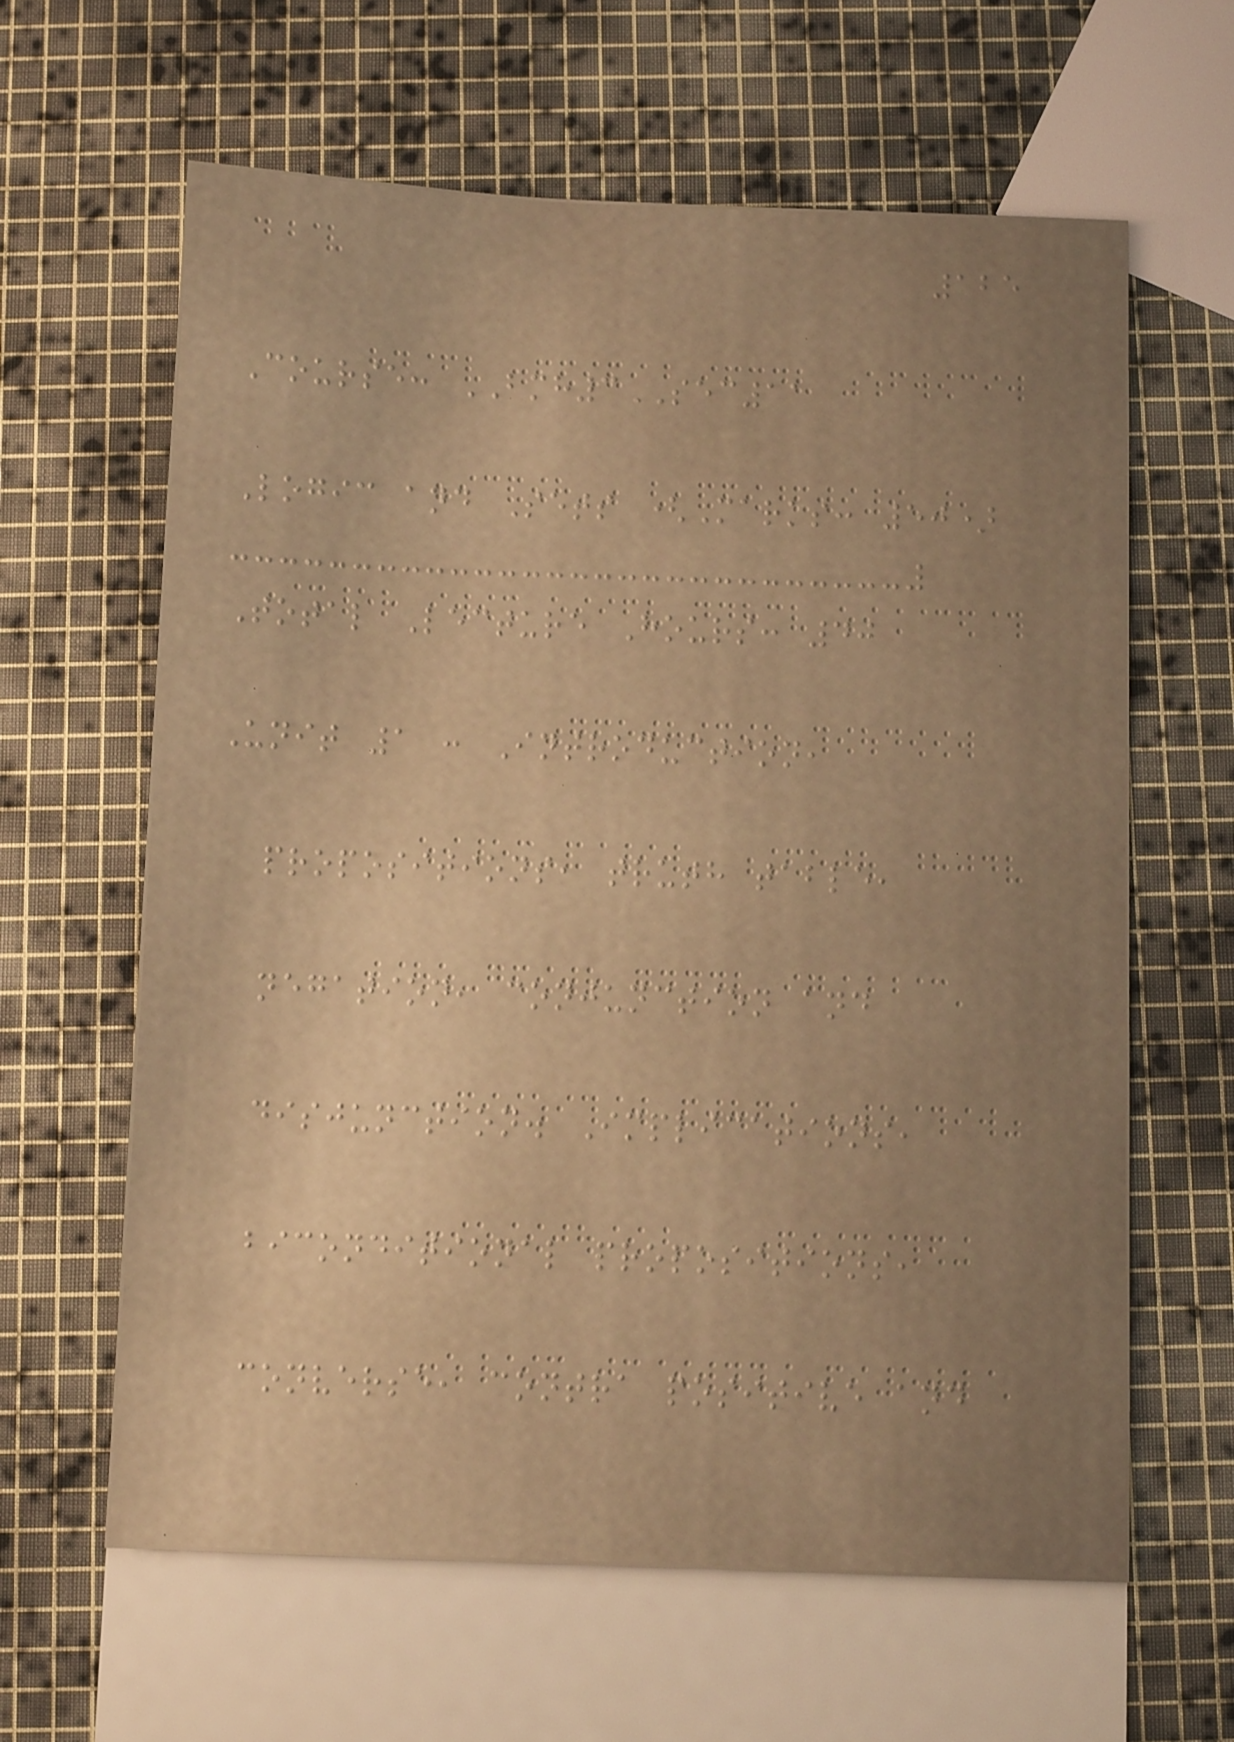125
Course: BMH3SEC11
Logic and Sets (Marks: 50)
Total Lecture Hours: 40
Unit 1 : Introduction,
propositions, truth table,
negation, conjunction and
disjunction. Implications,
biconditional propositions,
converse, contra positive and
